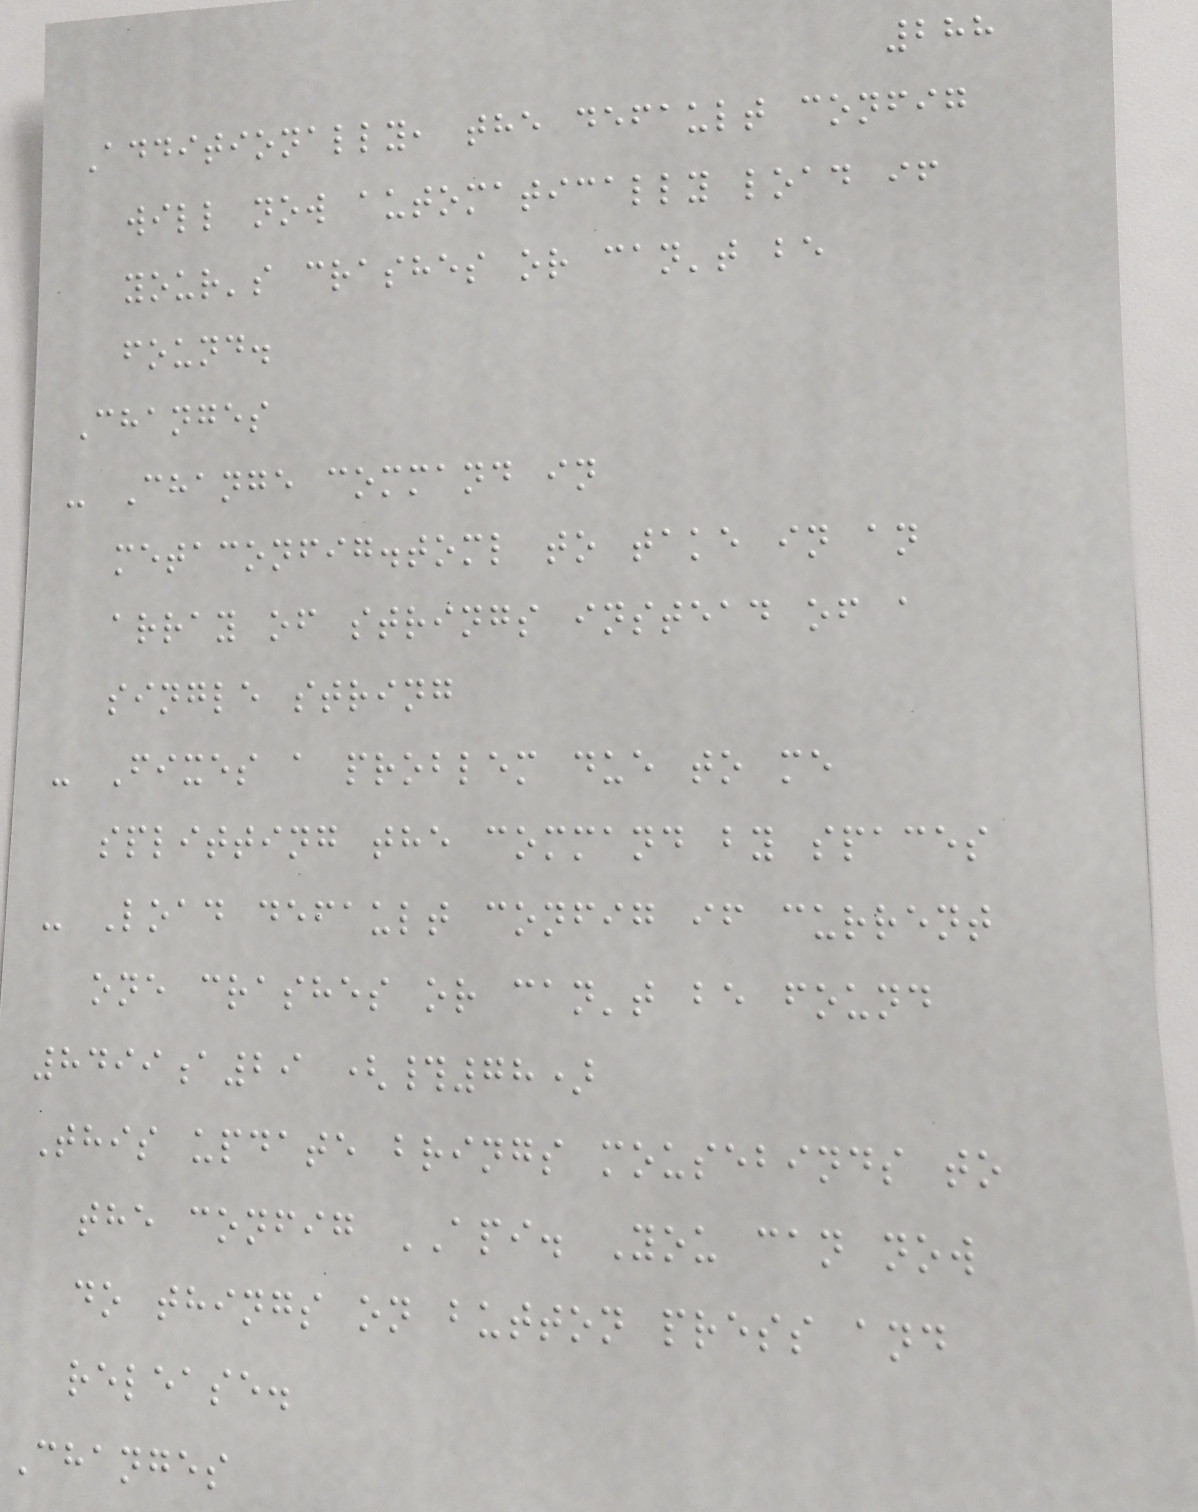288
Additionally, the default config
will now automatically load if
your's crashes or can't be
found.
Changes
- Change command in
metaconfig.toml to take in an
array of strings instead of a
single string
- Fixes a problem due to me
splitting the command by spaces
- Load default config if current
one crashes or can't be found
8499a29 (#78)
This update brings mousebinds to
the config API. You can now
do things on button press and
release.
Changes
